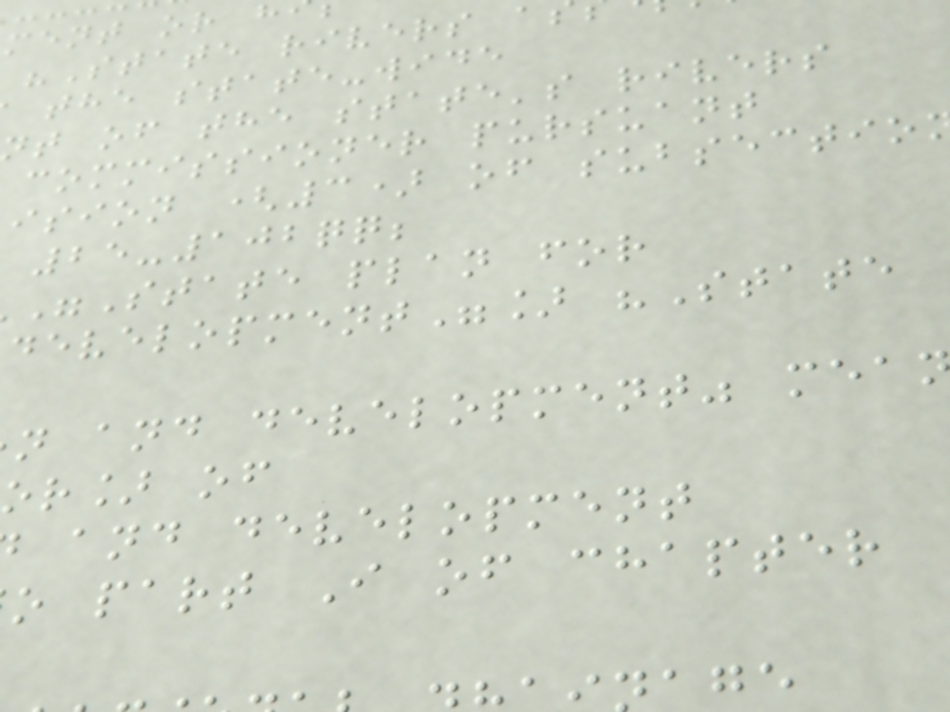ment or h
"State rivers a
the state-wide
nt of the state's rivers
commissioner pursuant
ision (3) of subsectio
25-102qq;
State plan for
development"] "State
n and development" mea
or] of
and development
o part I of chapter
